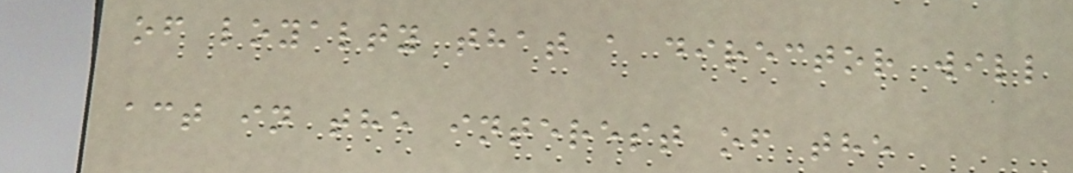of loyalty that a director will
act in the interest of the
